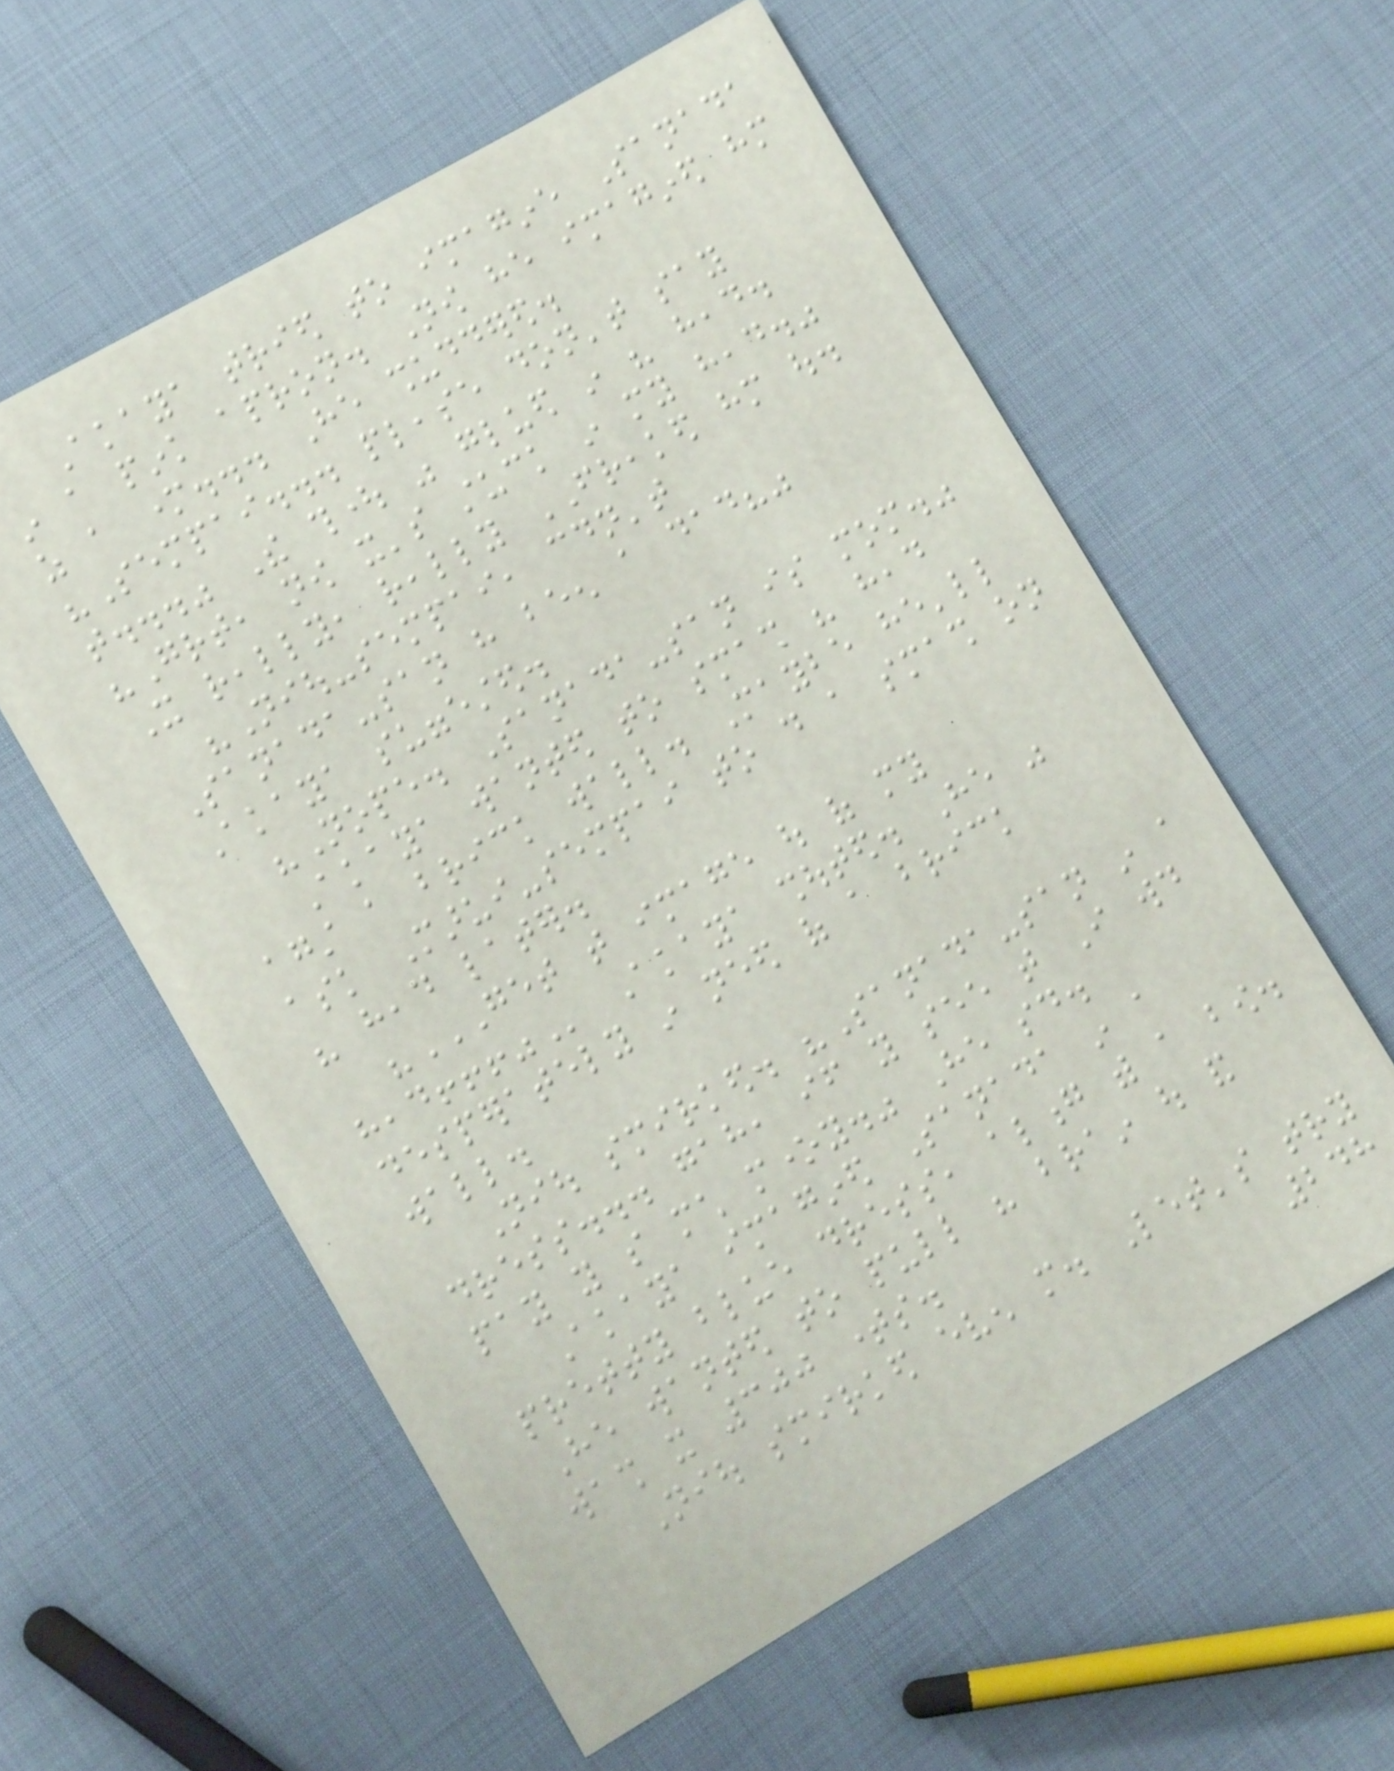Akaya tried to imagine Sanada
in a pink apron. Now he imagined him
as a mother... He shuddered.
"Sempai... please don't say
that..." The thought was glued in his head.
"Great, now it's stuck in my head."
It really, really FREAKED him out.
"Niou-sempai, couldn't
Sanada-san have been a dad?"
Akaya suggested.
"Nope. Sanada-san is mom."
Akaya wanted to smash his head
against a brick wall. Maybe he'll
ask Marui-sempai to do a smash on
his head later.
"GET THAT IMAGE OUT OF MY
HEAD!!!" Akaya shouted. He was
desperately in need of a brick
wall.
Niou smirked. "Sanada-san in a
dress... gah, if you see that I would
pay you so much money." He said.
Akaya imagined Sanada in a
pretty blue dress, along with a bow.
He wanted to pull his brain out and
wash it 300 times.
Niou smirked even more. Let's try
248
